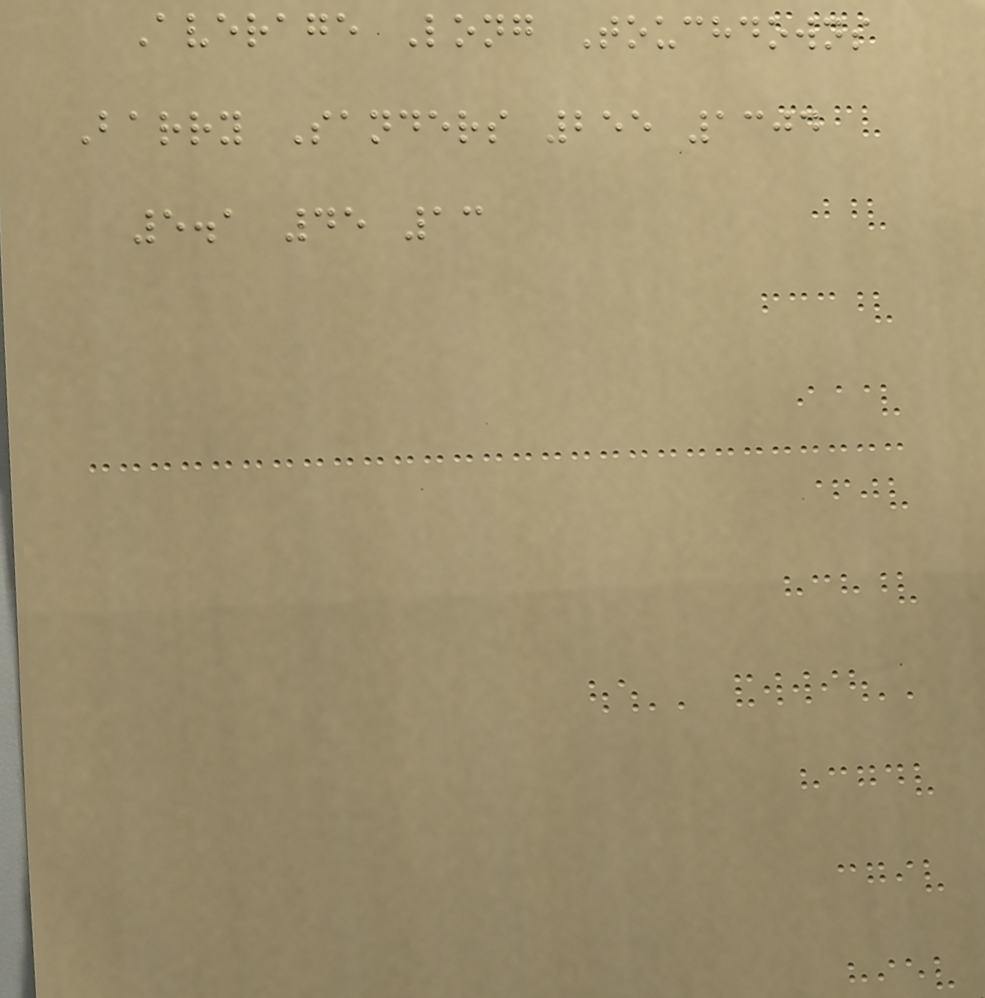Average Long Touchdowns
Barry Sanders 255 1304
5.1 45 13
